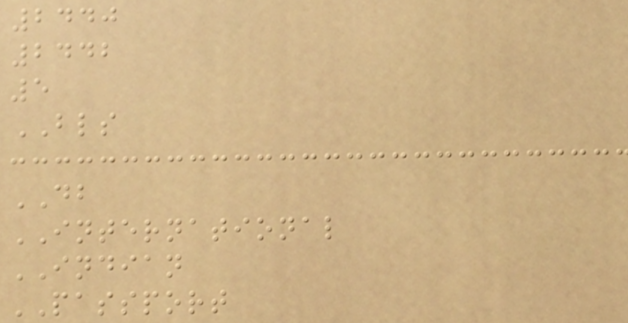2440
2442
5
BLS
DB
INTERNATIONAL
INDIAN
PASSPORT
